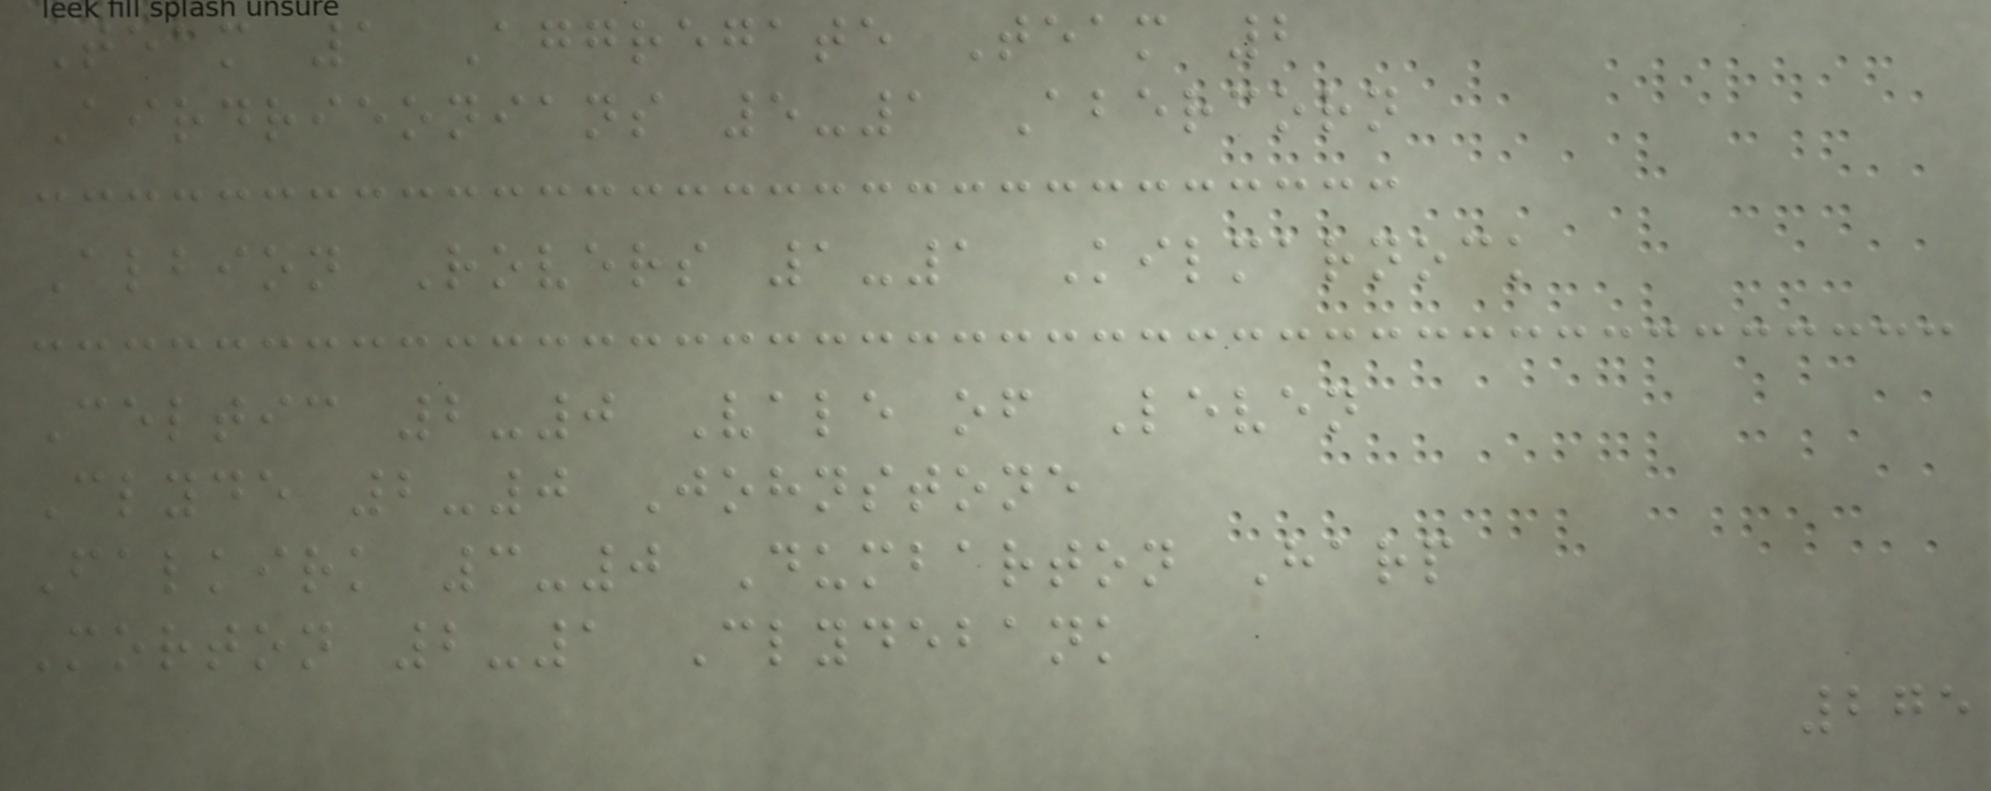Team 1 Aggregate Team 2
Airdrieonians 5-1 Abercorn
Albion Rovers 1-1 Kilmarnock
Celtic 2-0 Vale of Leven
Clyde 2-0 Johnstone
Falkirk 3-0 Dumbarton Harp
Morton 2-1 Clydebank
275
